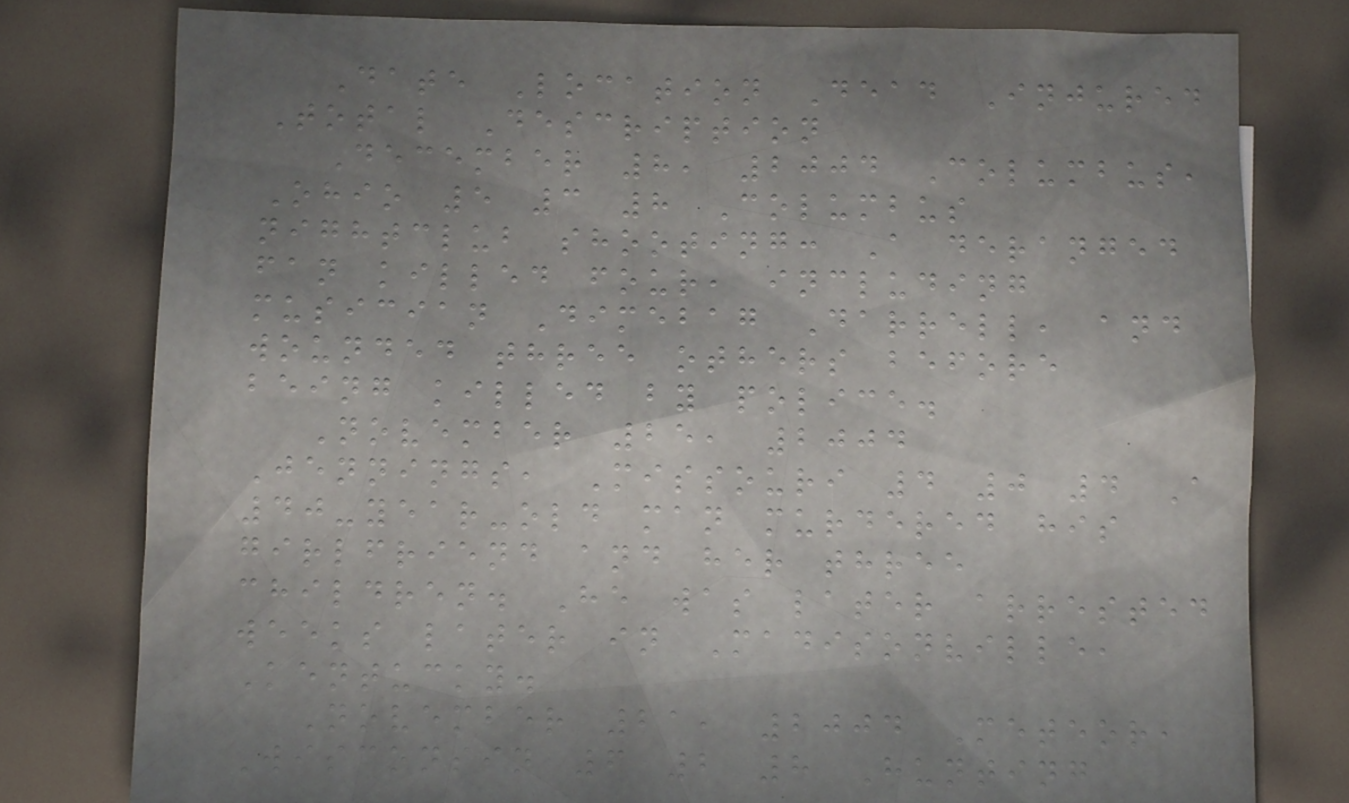Date Location Dead Injured
Total Description
December 8, 2004 Columbus,
Ohio 5 3 8 Columbus
nightclub shooting: A deranged
fan killed four, including
musician Dimebag Darrell, and
wounded three others before
being killed by police.
November 25, 2004
Jennings, Missouri 4 0 4 A
40-year-old man murdered his
girlfriend and her three
children. He was later arrested
weeks later in Madisonville,
Kentucky.
November 21, 2004 Meteor,
Wisconsin 6 2 8 Hunting
